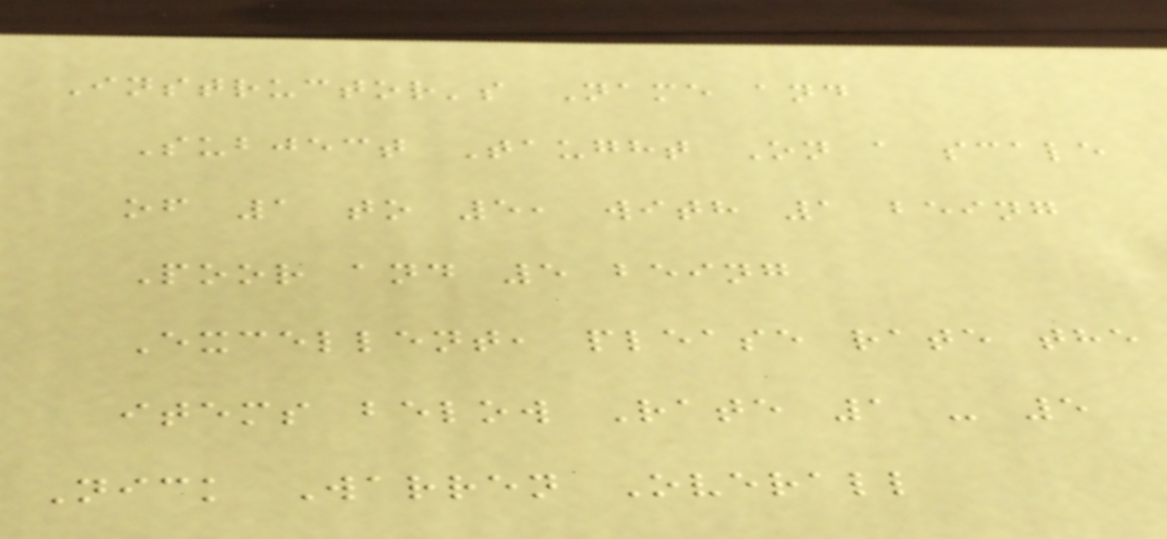Instructor's Name and
Subject Taught On a scale
of 1 to 5, with 1 being
Poor and 5 being
Excellent, please rate the
items below Rate 1 - 5
Nick Warren Overall
